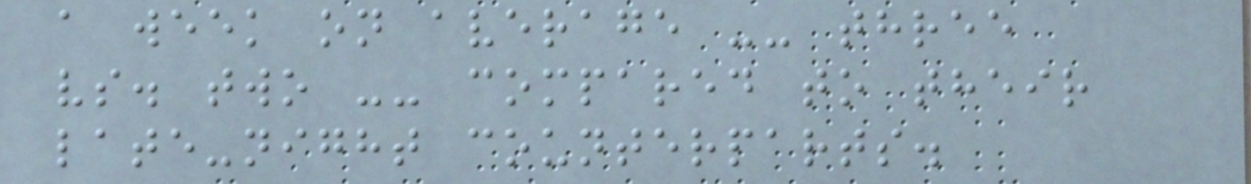a week on average -- three
vs. two -- compared to their
late-night counterparts.
